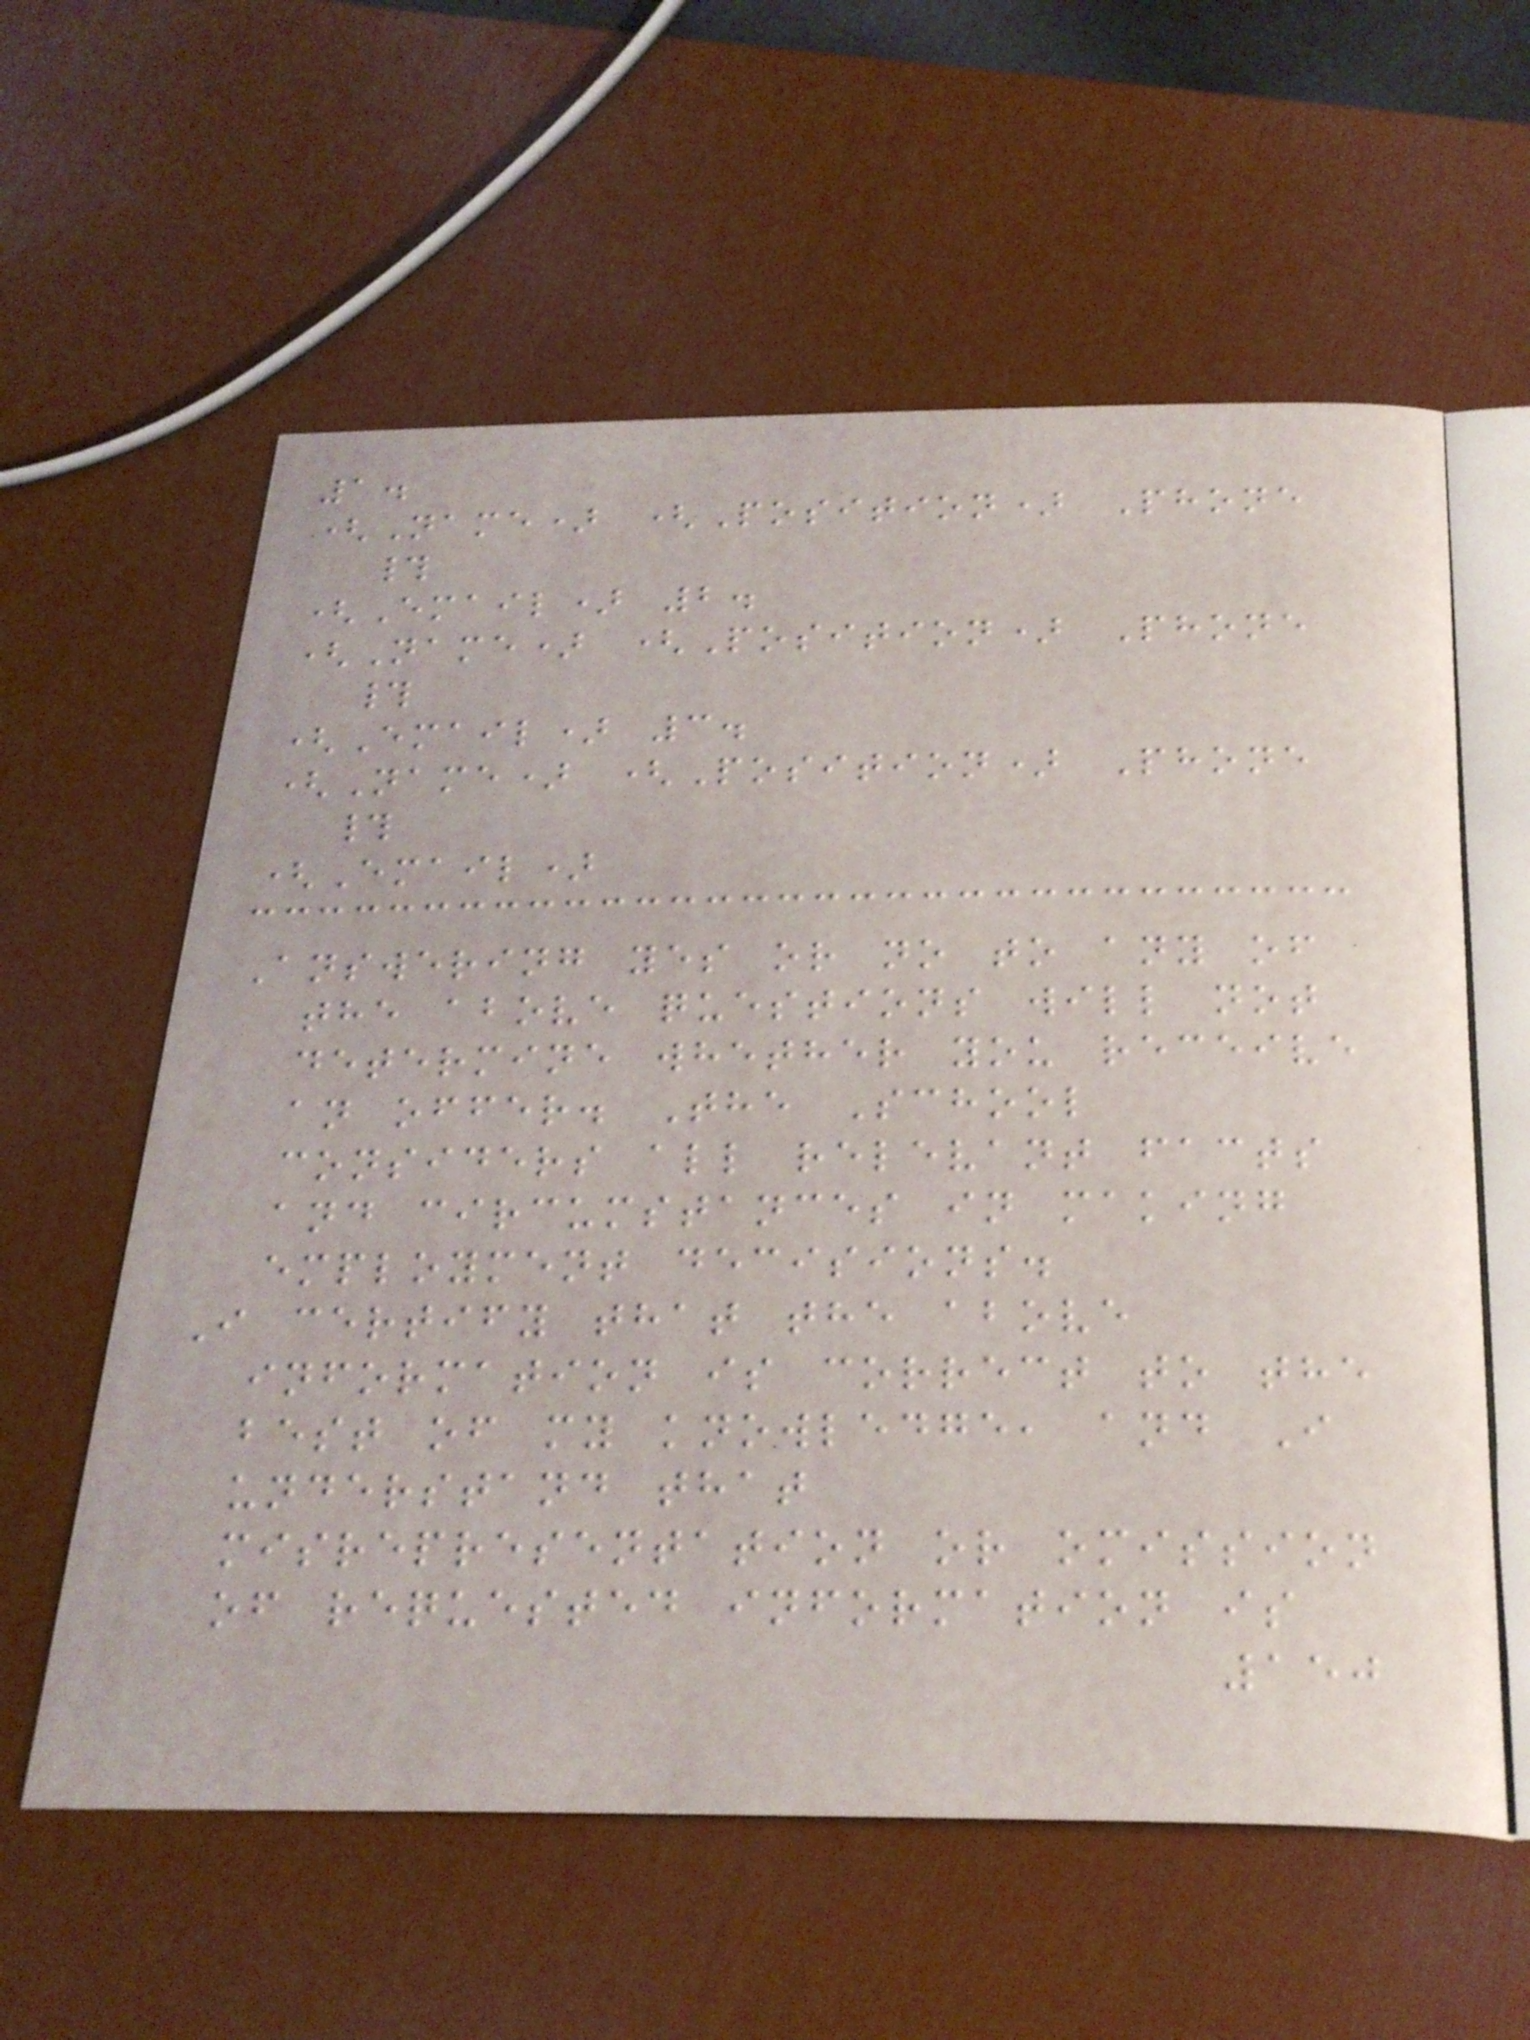1.
(Name) (Position) Phone
#
(Email) 2.
(Name) (Position) Phone
#
(Email) 3.
(Name) (Position) Phone
#
(Email)
Answering yes or no to any of
the above questions will not
determine whether you receive
an offer. The School
considers all relevant facts
and circumstances in making
employment decisions.
I certify that the above
information is correct to the
best of my knowledge, and I
understand that
misrepresentation or omission
of requested information is
150
